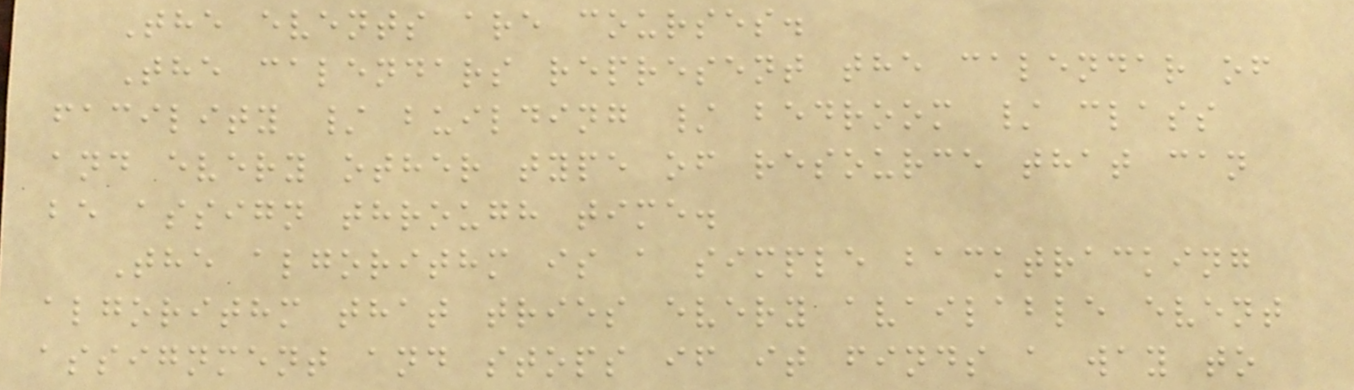The events are courses.
The calendars represent the calendar of
facility / building / bedroom / class
and every other type of resource that can
be assign through time.
The algorithm is a simple backtracking
algorithm that tries every available event
assignment and stops if it finds a way to
